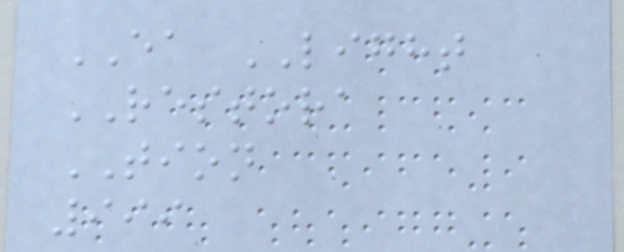EA LIGHT
RESTORA
TION
999
